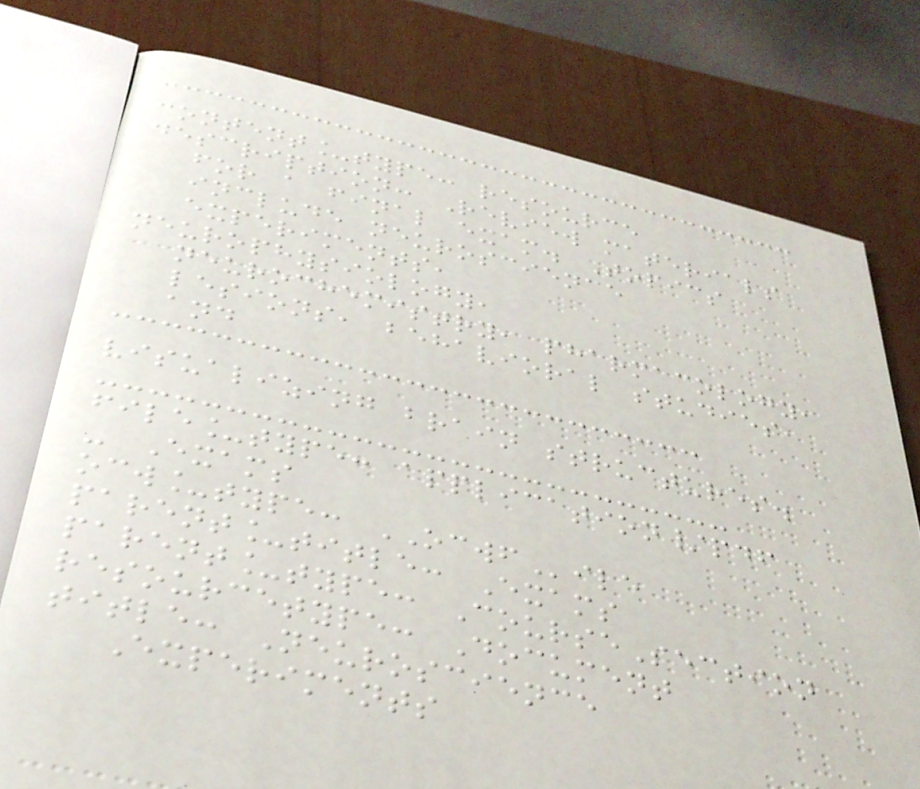content_type: resource
description: Review materials
for a final exam. Topics
include neuroscience
experiments,
neurophysiology,
neurochemistry, pharmacology,
lesions, behavioral studies,
and
visualizing brain structures.
file_type: application/pdf
- Exams
ocw_type: OCWFile
parent_title: Exams
parent_type: CourseSection
resourcetype: Document
title: Neuroscience
Experiments
